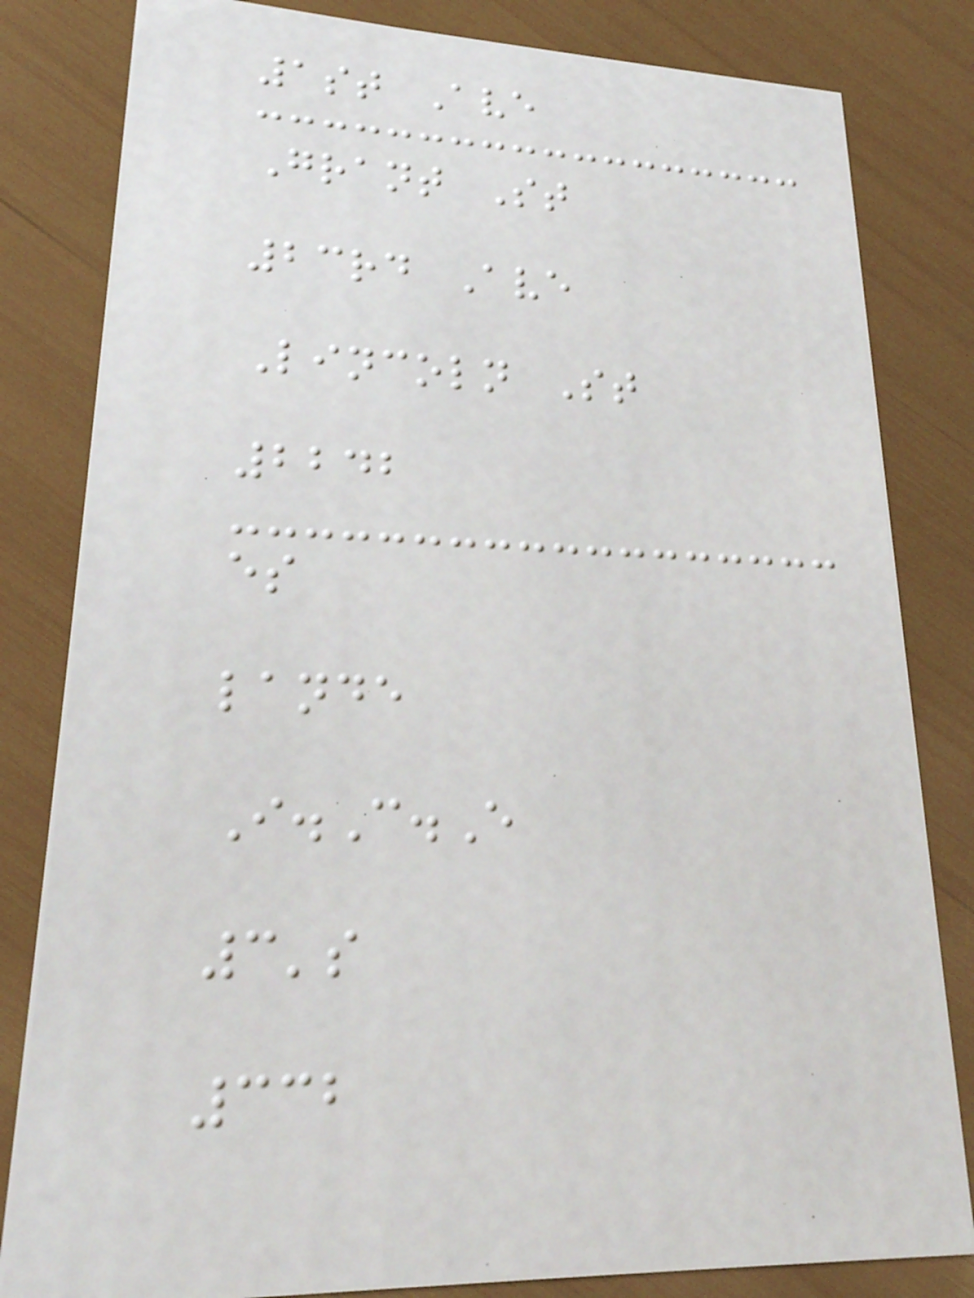1st Ave
Grant St
23rd Ave
Lincoln St
2242
es
lande
I.C.E
3's
332
